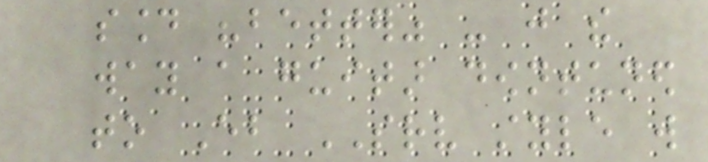sound "better" - just the
way a guitar downtuned
to Eb SRV style will
